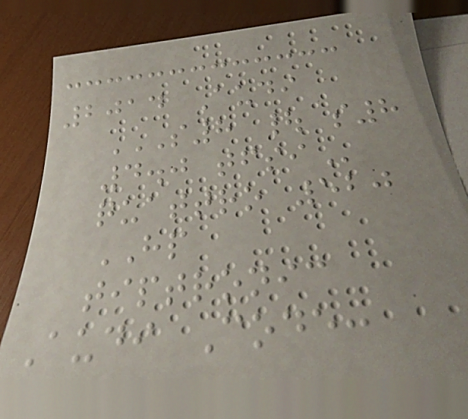2014 Audi
S8 | S8
4.0 TFSI
quattro 520
HP
tiptronic
Audi Code:
